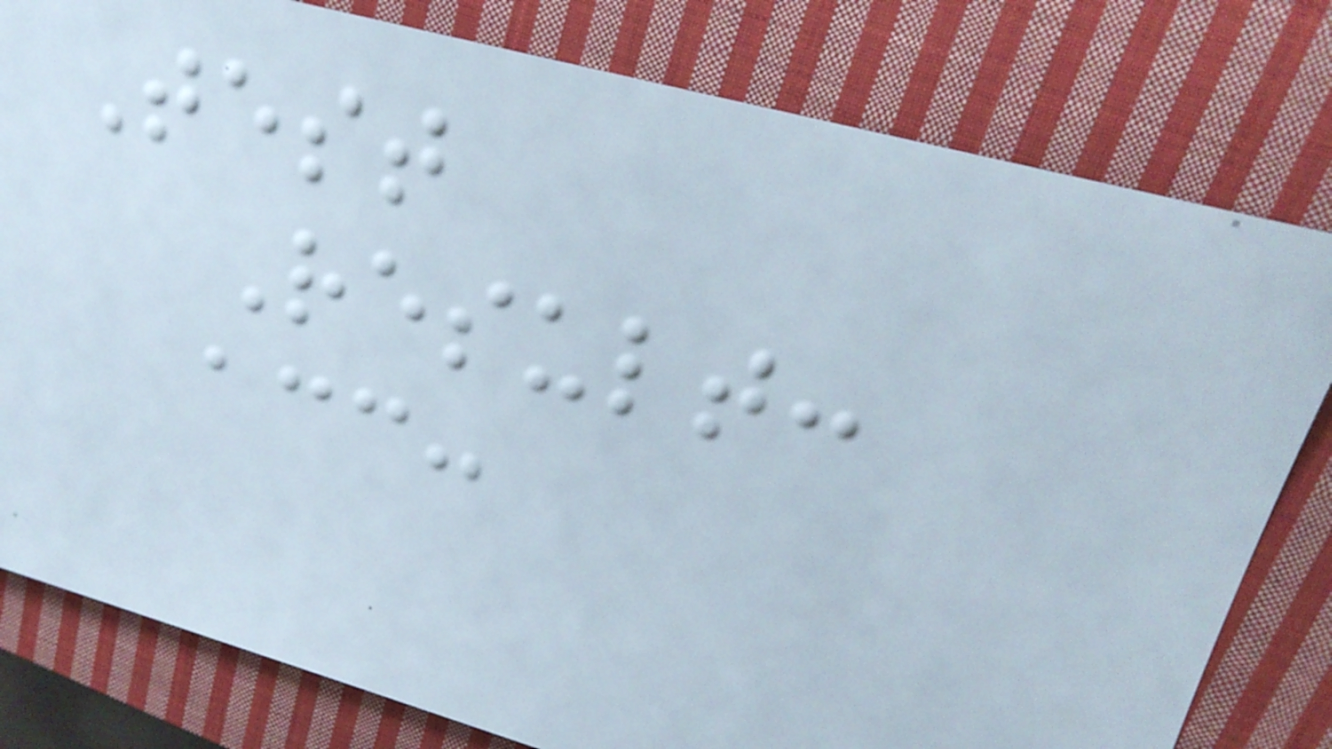Test
Result:
acc:
